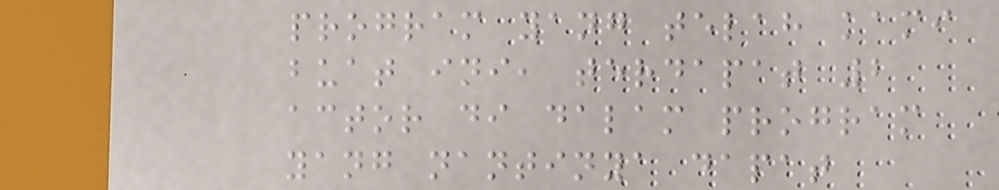program yang telah kami
buat ini, terdapat 2
actor di dalam program
yang nantinya dapat
